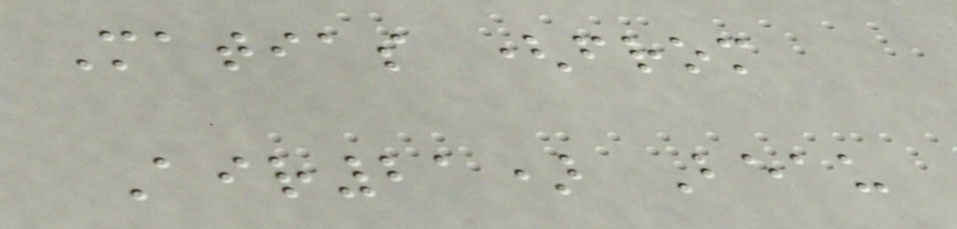Matias (from
Air21) Beau
